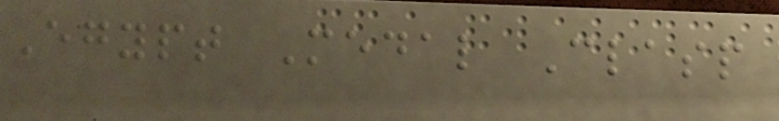Egypt Medal Clasp
